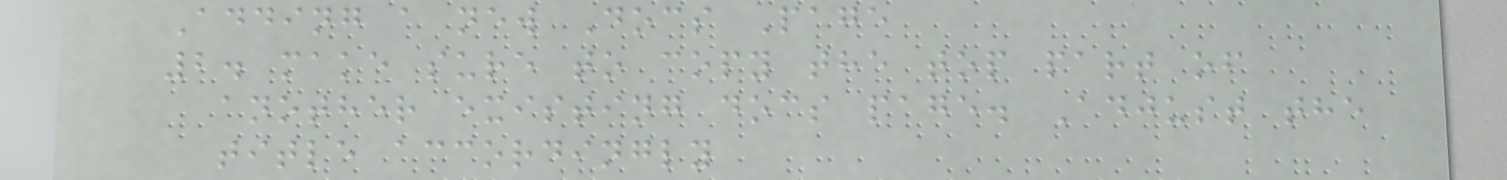Adding a new Docs Page
2. make sure to copy the top part of
another existing docs page. Adjust the
title accordingly
